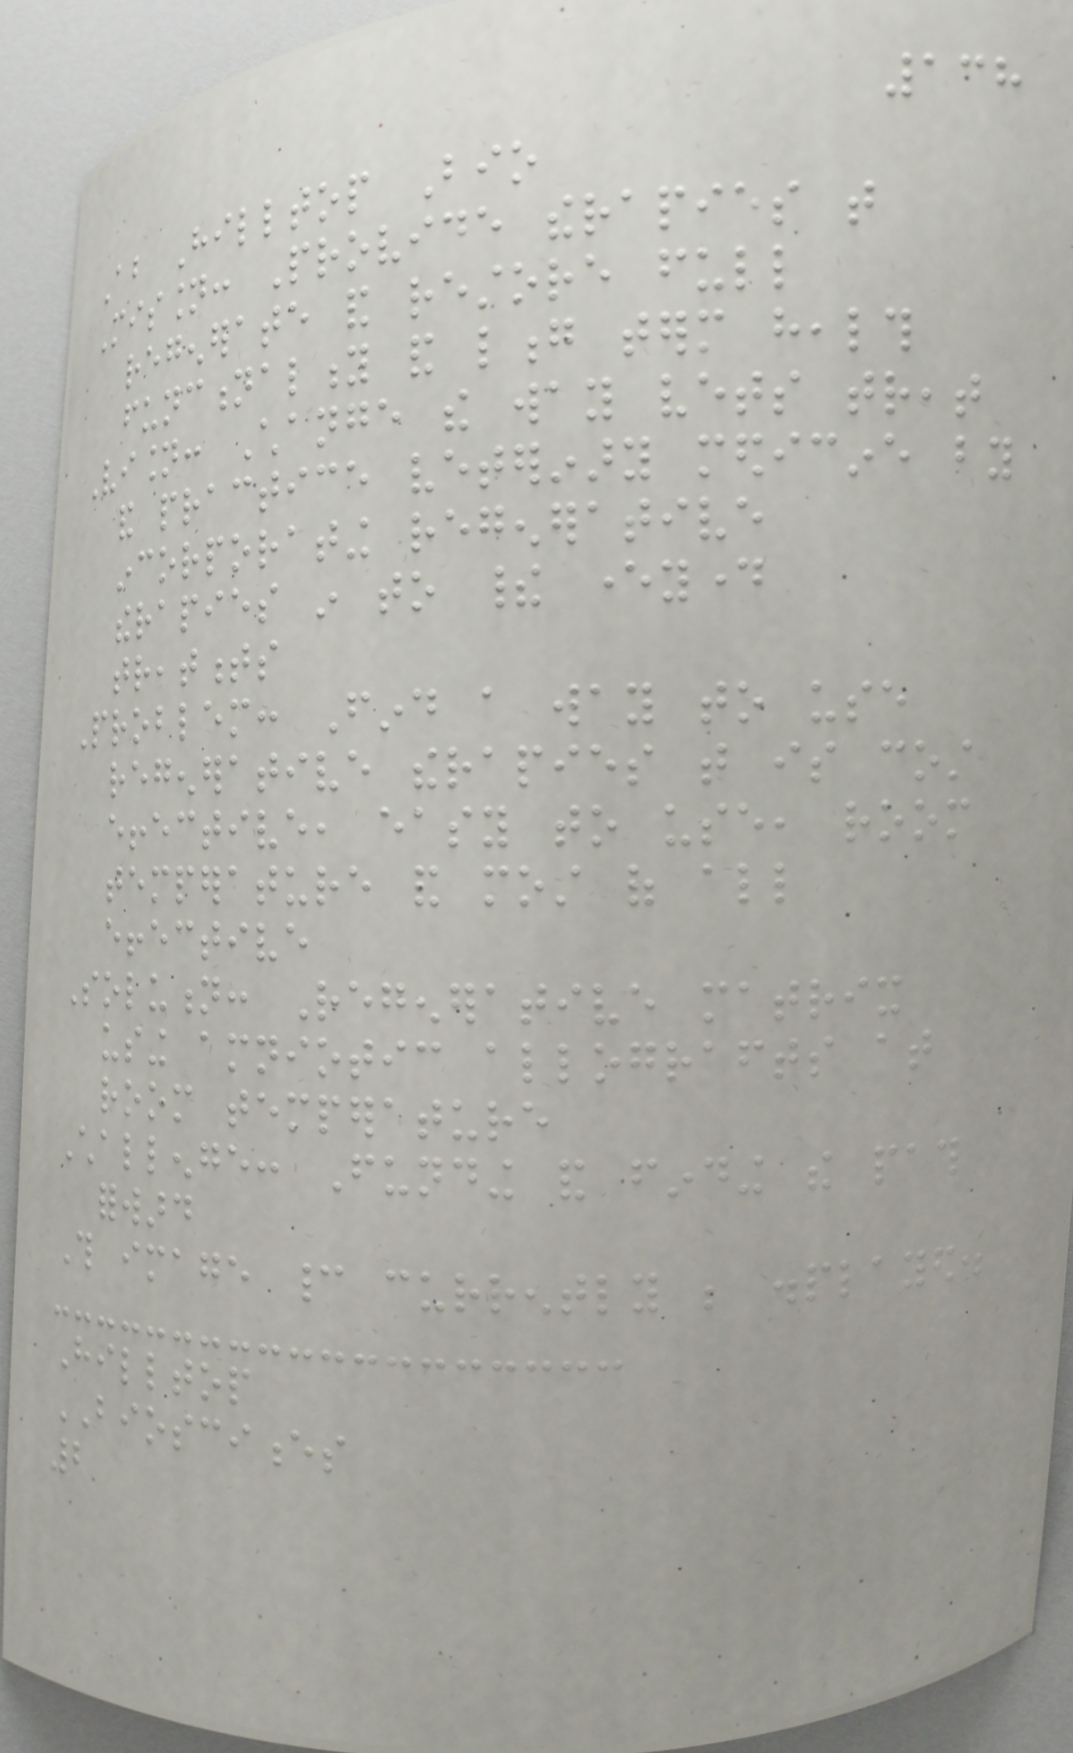138
About Hilltop Bio
Mission: Provide therapies that
regenerate and restore full
functionality and long term health
Vision: Change the way vets treat
and practice veterinary medicine by
incorporating regenerative
therapies in to their everyday
treatments
Problem: Find a way to use
regenerative therapies that is cost
effective, easy to use, room
temperature and most of all
effective
Solution: Regenerative matrix
using amniotic allografts at
room temperature
Challenge: Funding and finding the path
forward
This image cannot currently be displayed.
Hilltop
BIOSCIENCES
2
